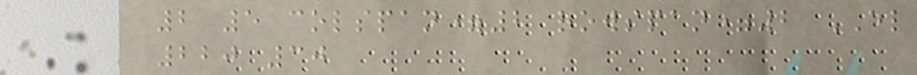2 5 colspan=2 rowspan=2 EL
220 30
